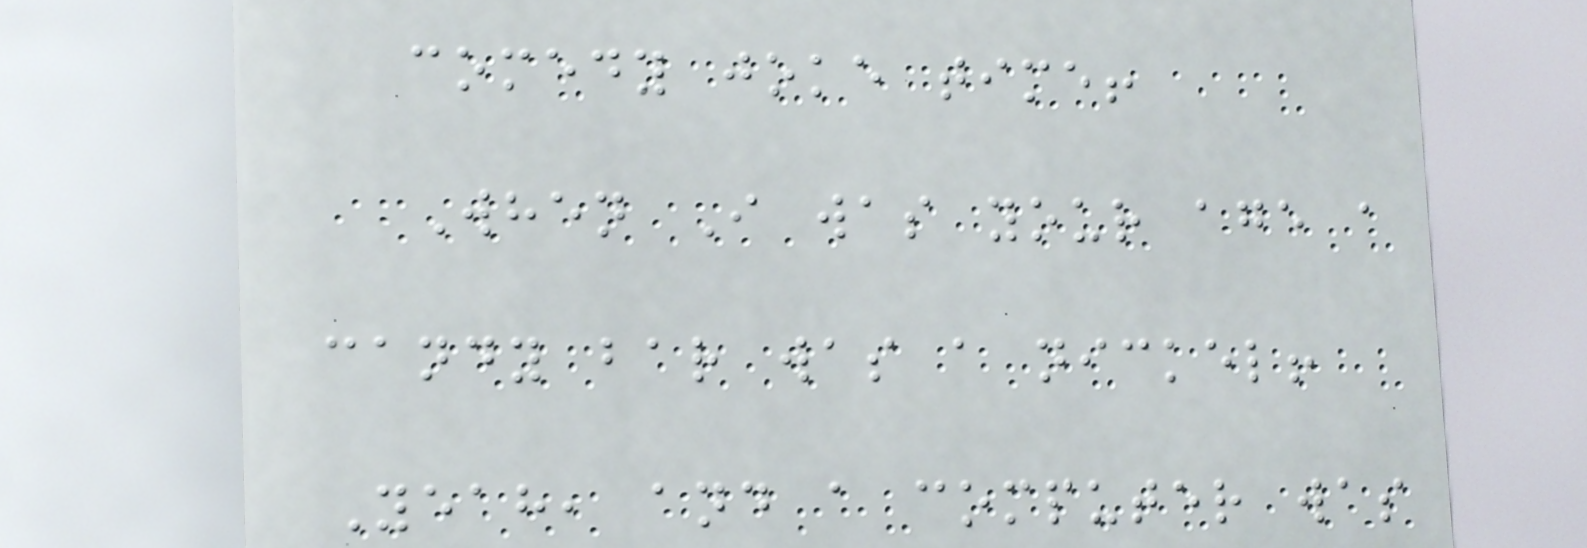comedy joke time!
When I was your age a
candy bar was a nickel!
Yeah, and a computer was
